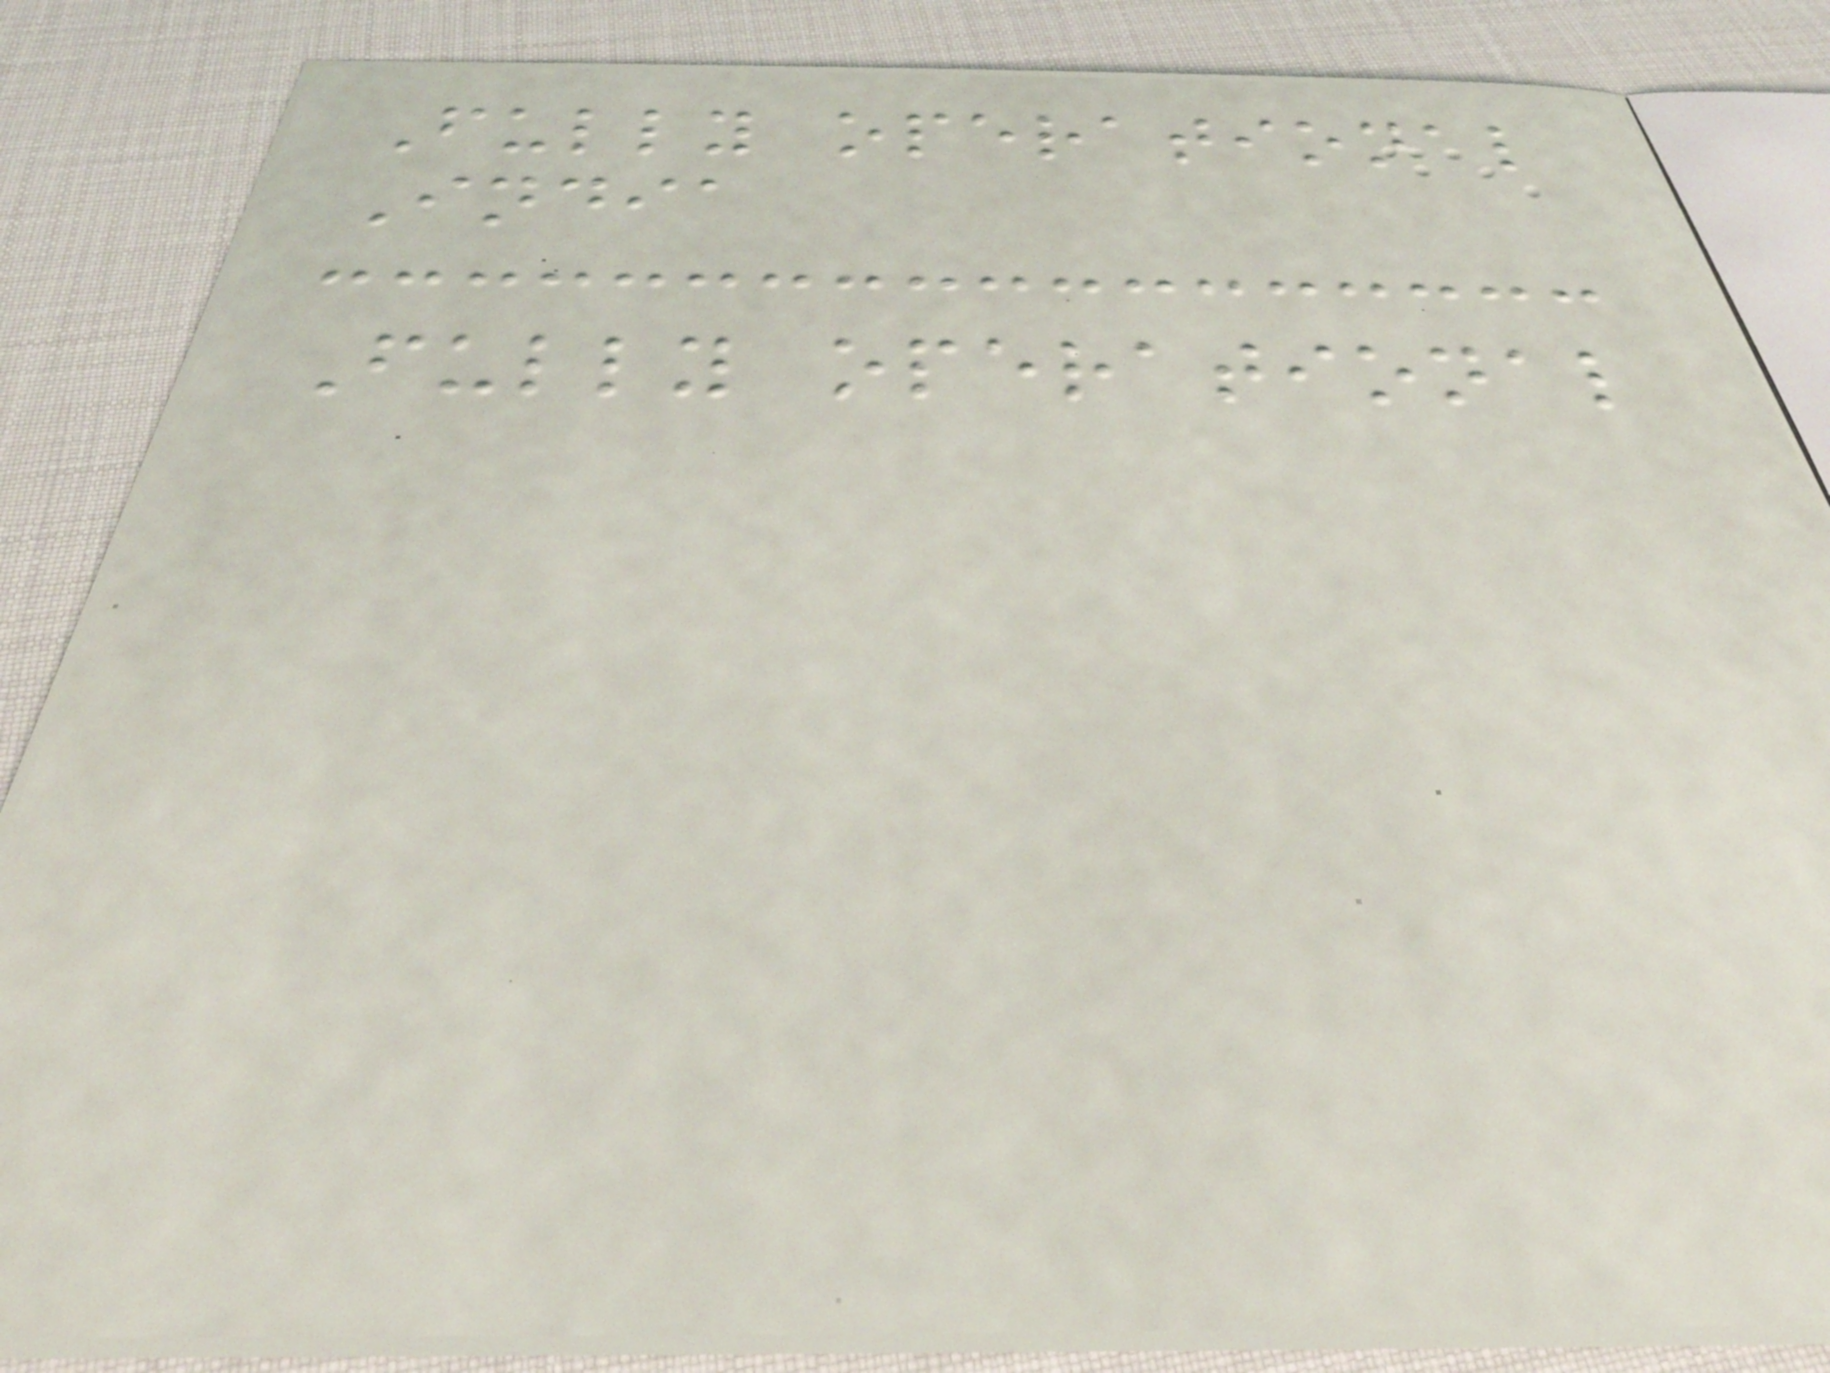Fully operational
India
Fully operational
